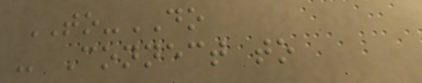TO-DO
- Connect to
